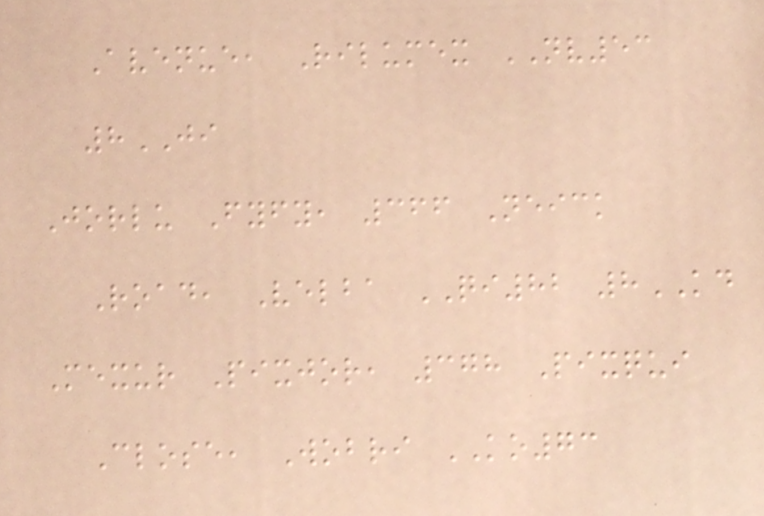Avenue, Rilumex NV53
8JI
Jorlu Fyfy, 366 Neick
Road, Velba QI82 8KD
Mexur Pixjor, 378 Pixqui
Close, Wobri KO73
